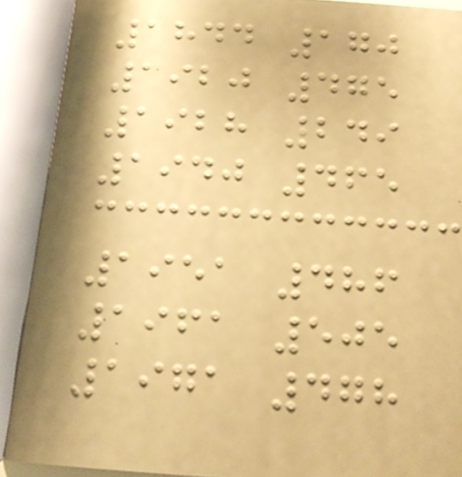1844 170
1920 475
1928 249
1940 465
1951 486
1961 505
1971 478
